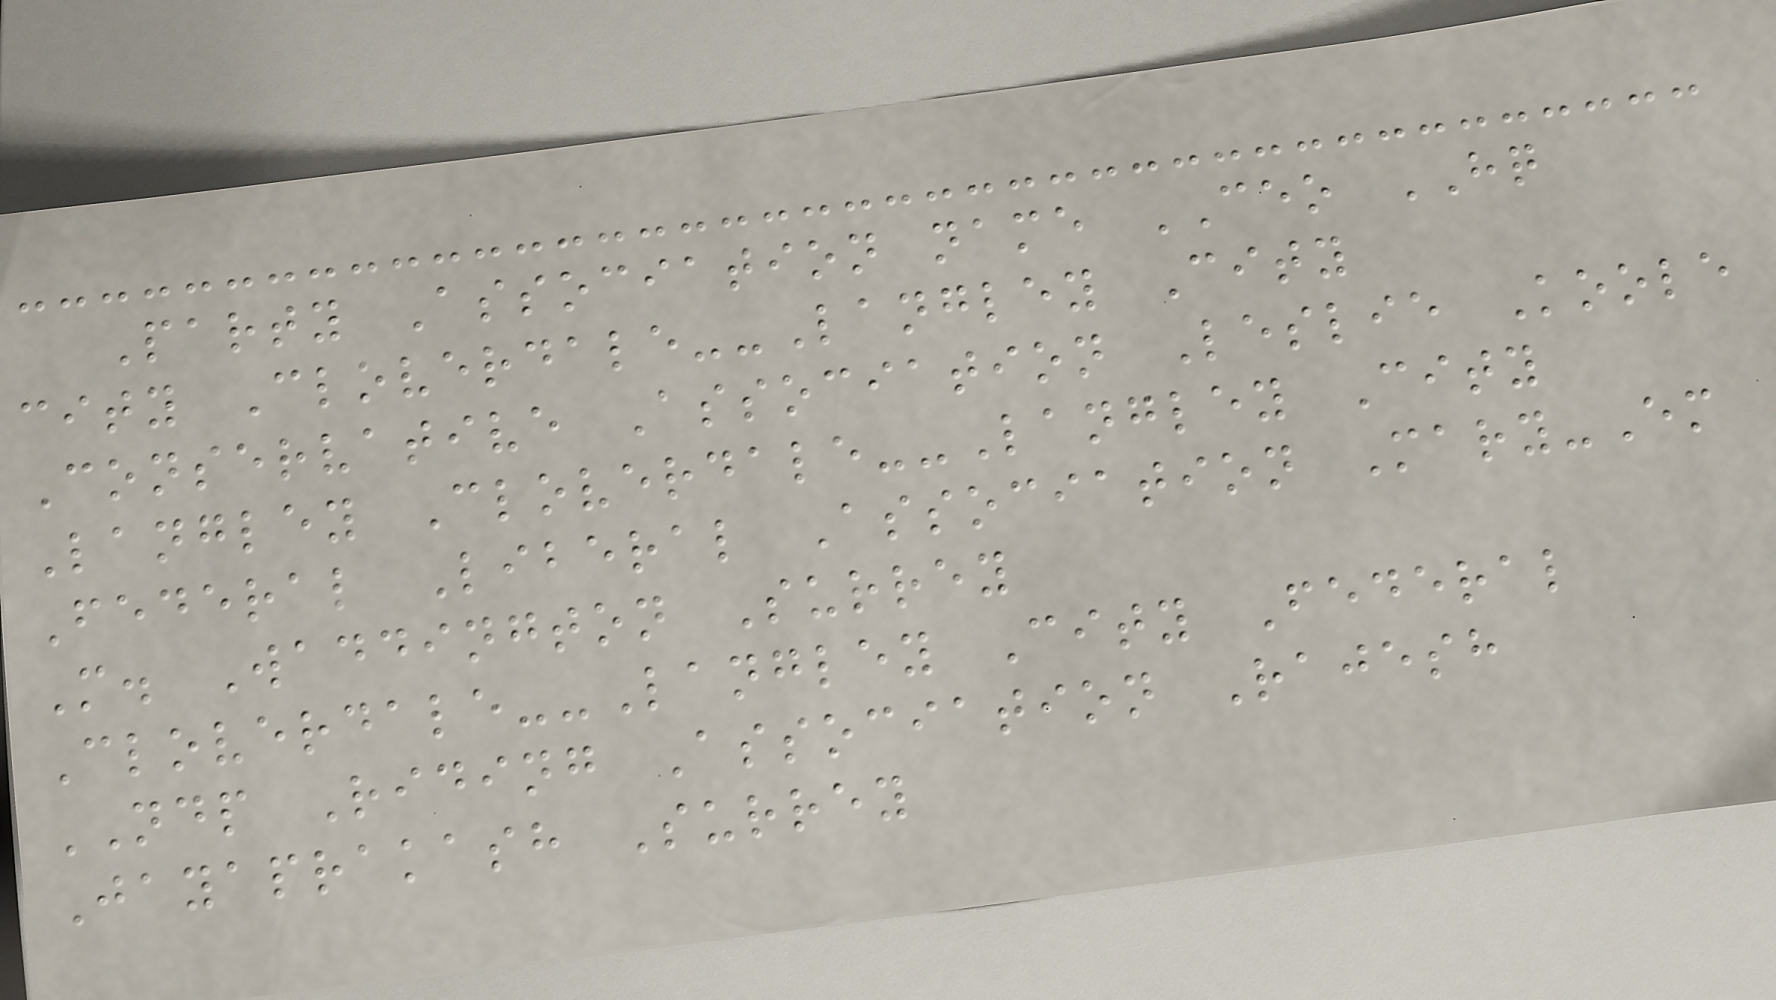Party Association name CEO HQ
city Cloverdale--Langley City
Conservative Association Leslie Koole
Langley Cloverdale--Langley City
Federal Liberal Association Mary-Em
M. Waddington Surrey
Cloverdale--Langley City Federal
NDP Riding Association Rajesh
Jayaprakash Surrey
